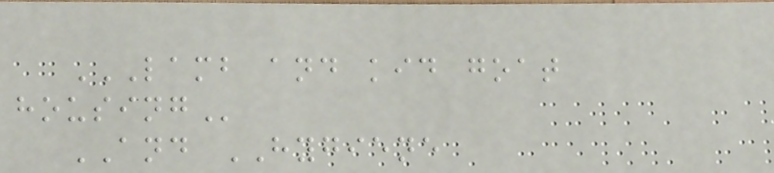LAMB AND KID GOAT
HOUSING
AND HYGIENE
